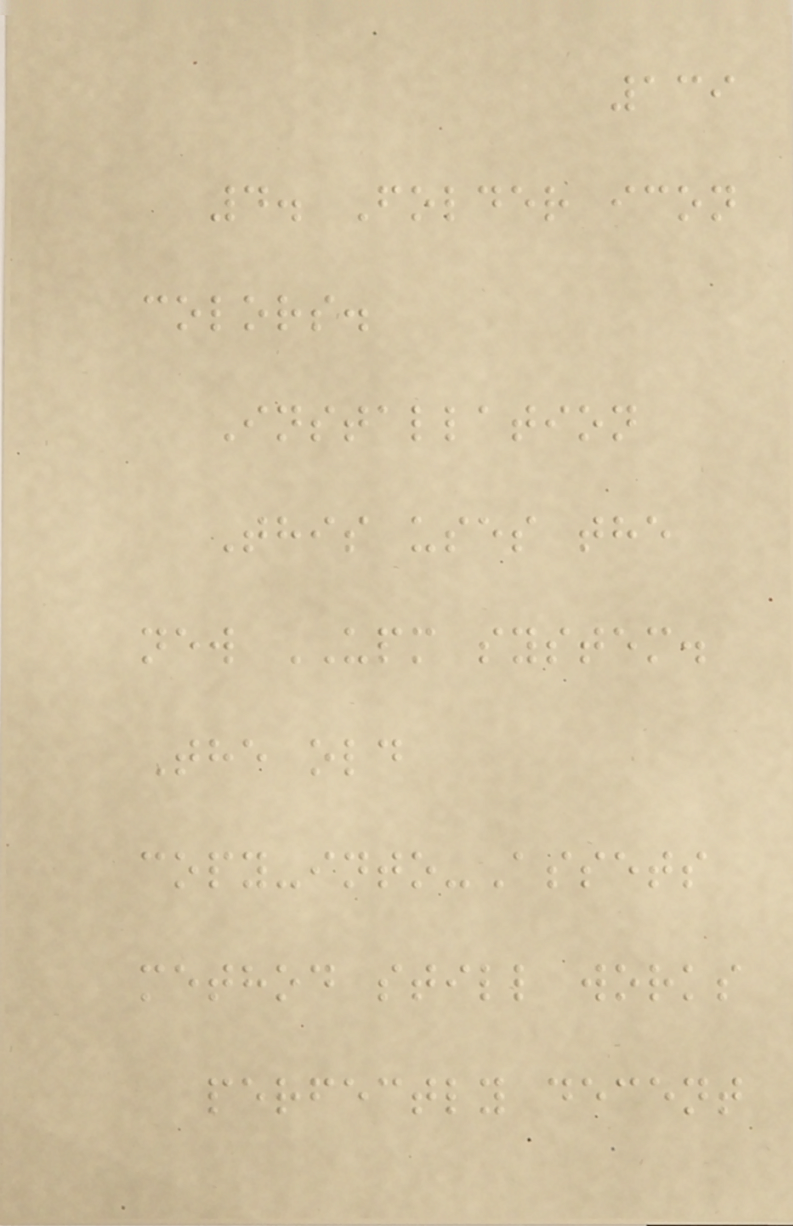139
4. Folder icon
colors.
Installation
This uses the
new UPM system.
The old
copy-into-Assets
method still works
perfectly decent
